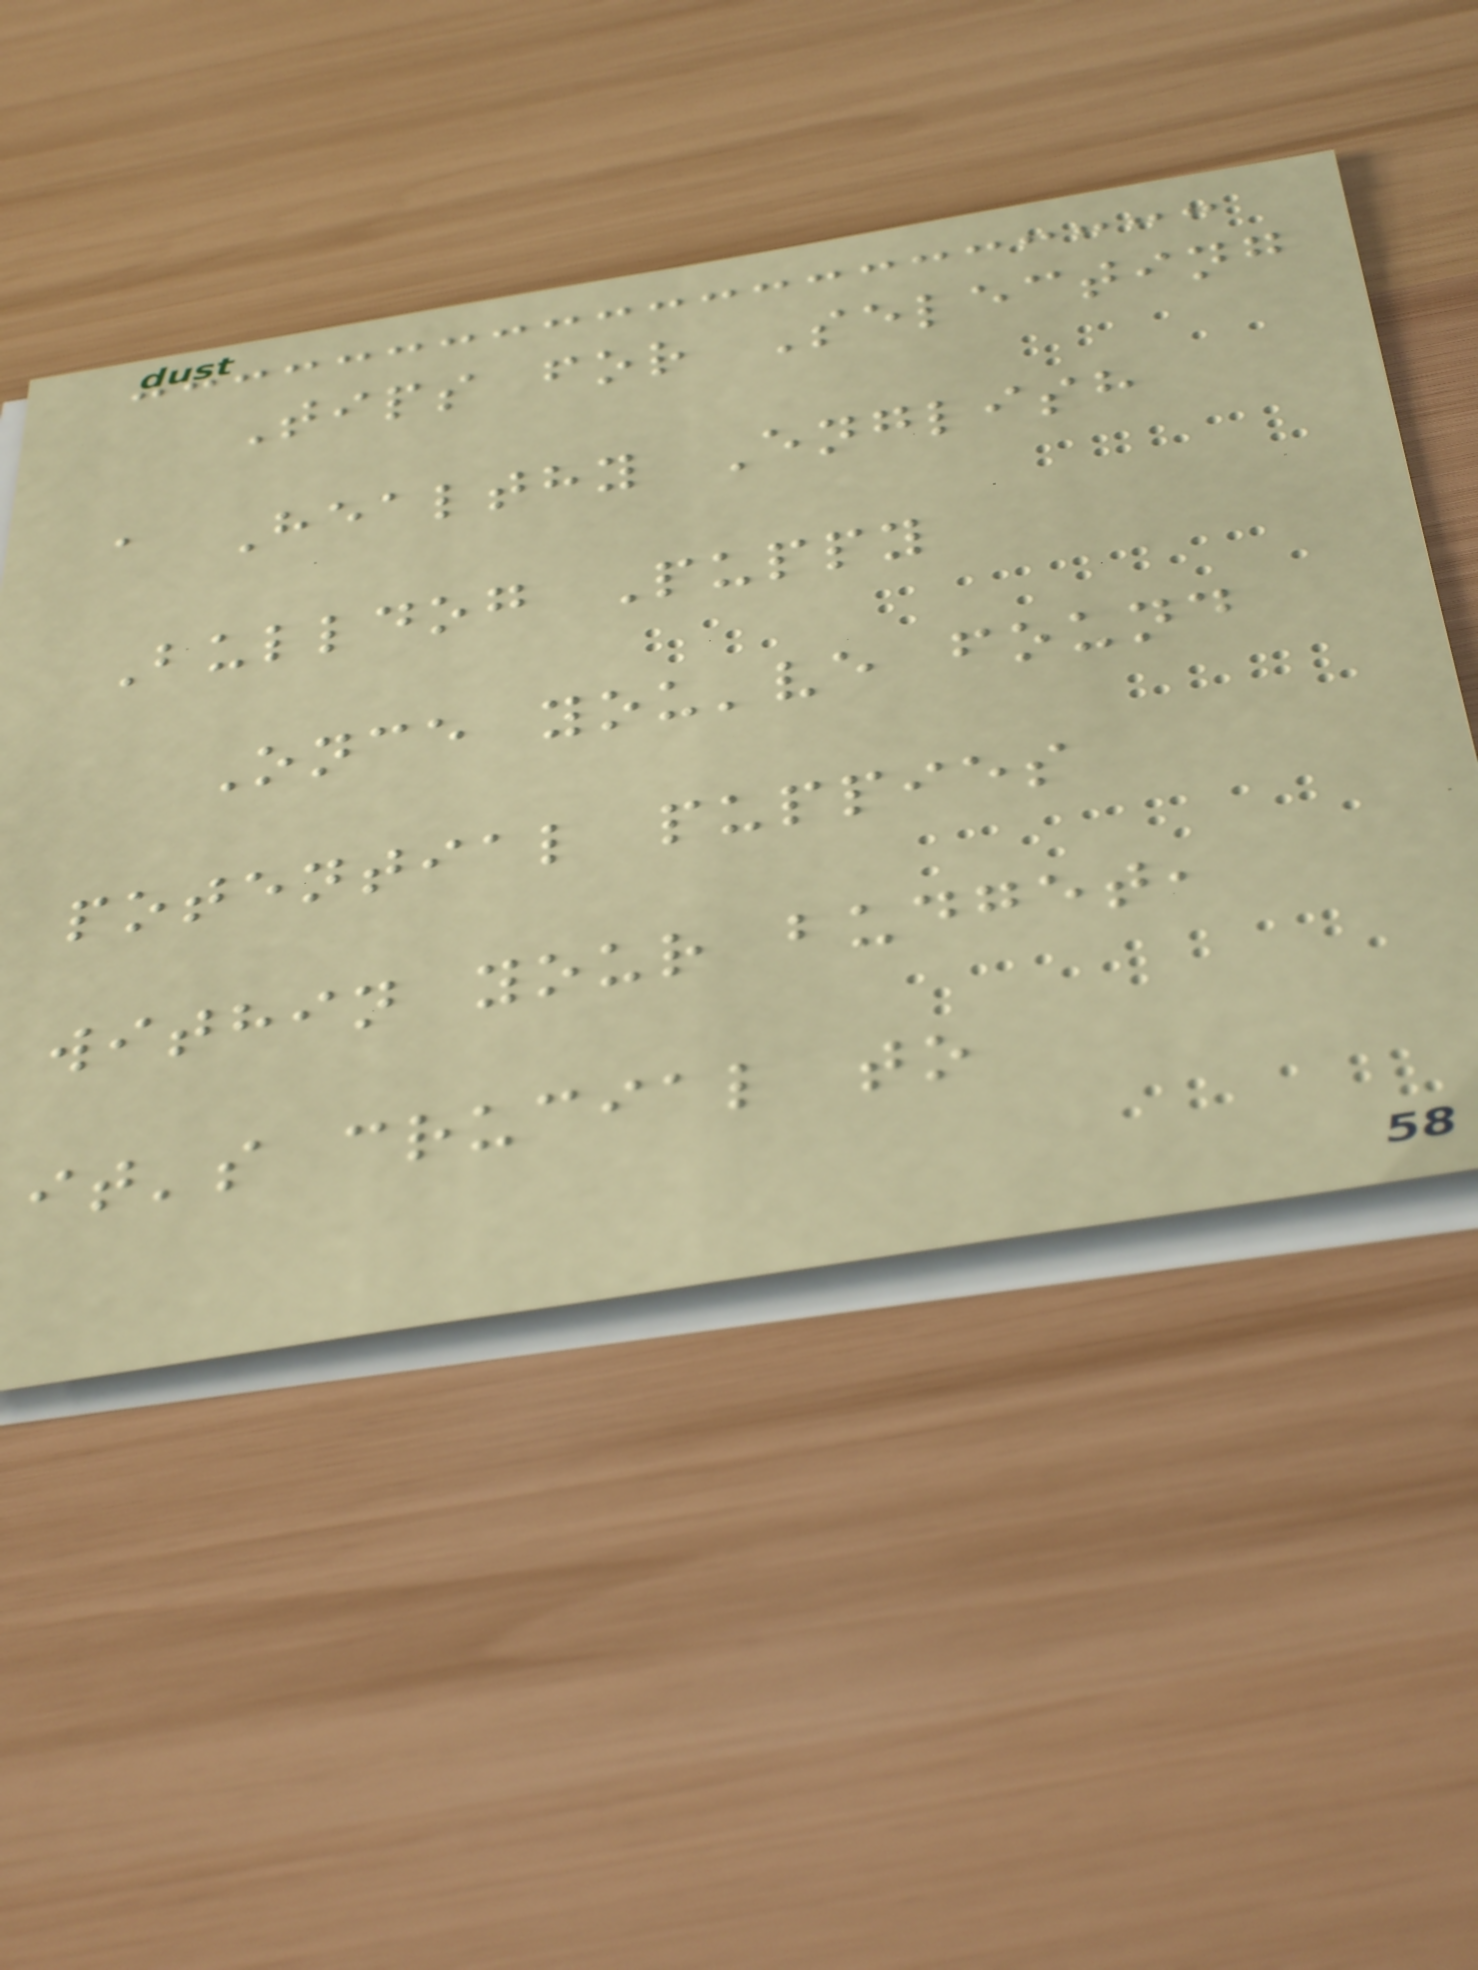Tips for Selecting
a Healthy English
Bulldog Puppy
Once you've found
potential puppies
within your budget,
it's crucial to
